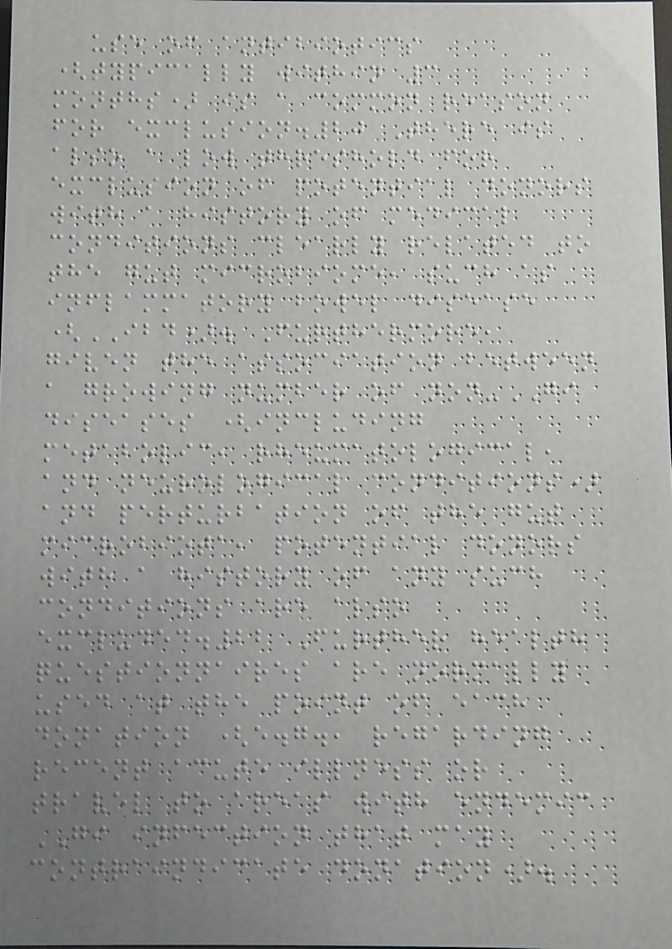use of antibiotics
(typically within 3
months) is a common reason
for exclusion.20 There is
also a low threshold for
exclusion of potential donors
with a history of medical
conditions clearly related to
the gut microbiome, such as
inflammatory bowel disease
(IBD). Furthermore,
given the association between
a growing number of non-GI
diseases (including
metabolic, rheumatological,
and neurological conditions)
and perturbation of the gut
microbiota, potential donors
with a history of any such
conditions are also
excluded.22 Further health
questionnaires are normally
used at the point of each
donation (e.g., regarding
recent acute illness or
travel to areas with endemic
GI infection that may
contraindicate donation).
